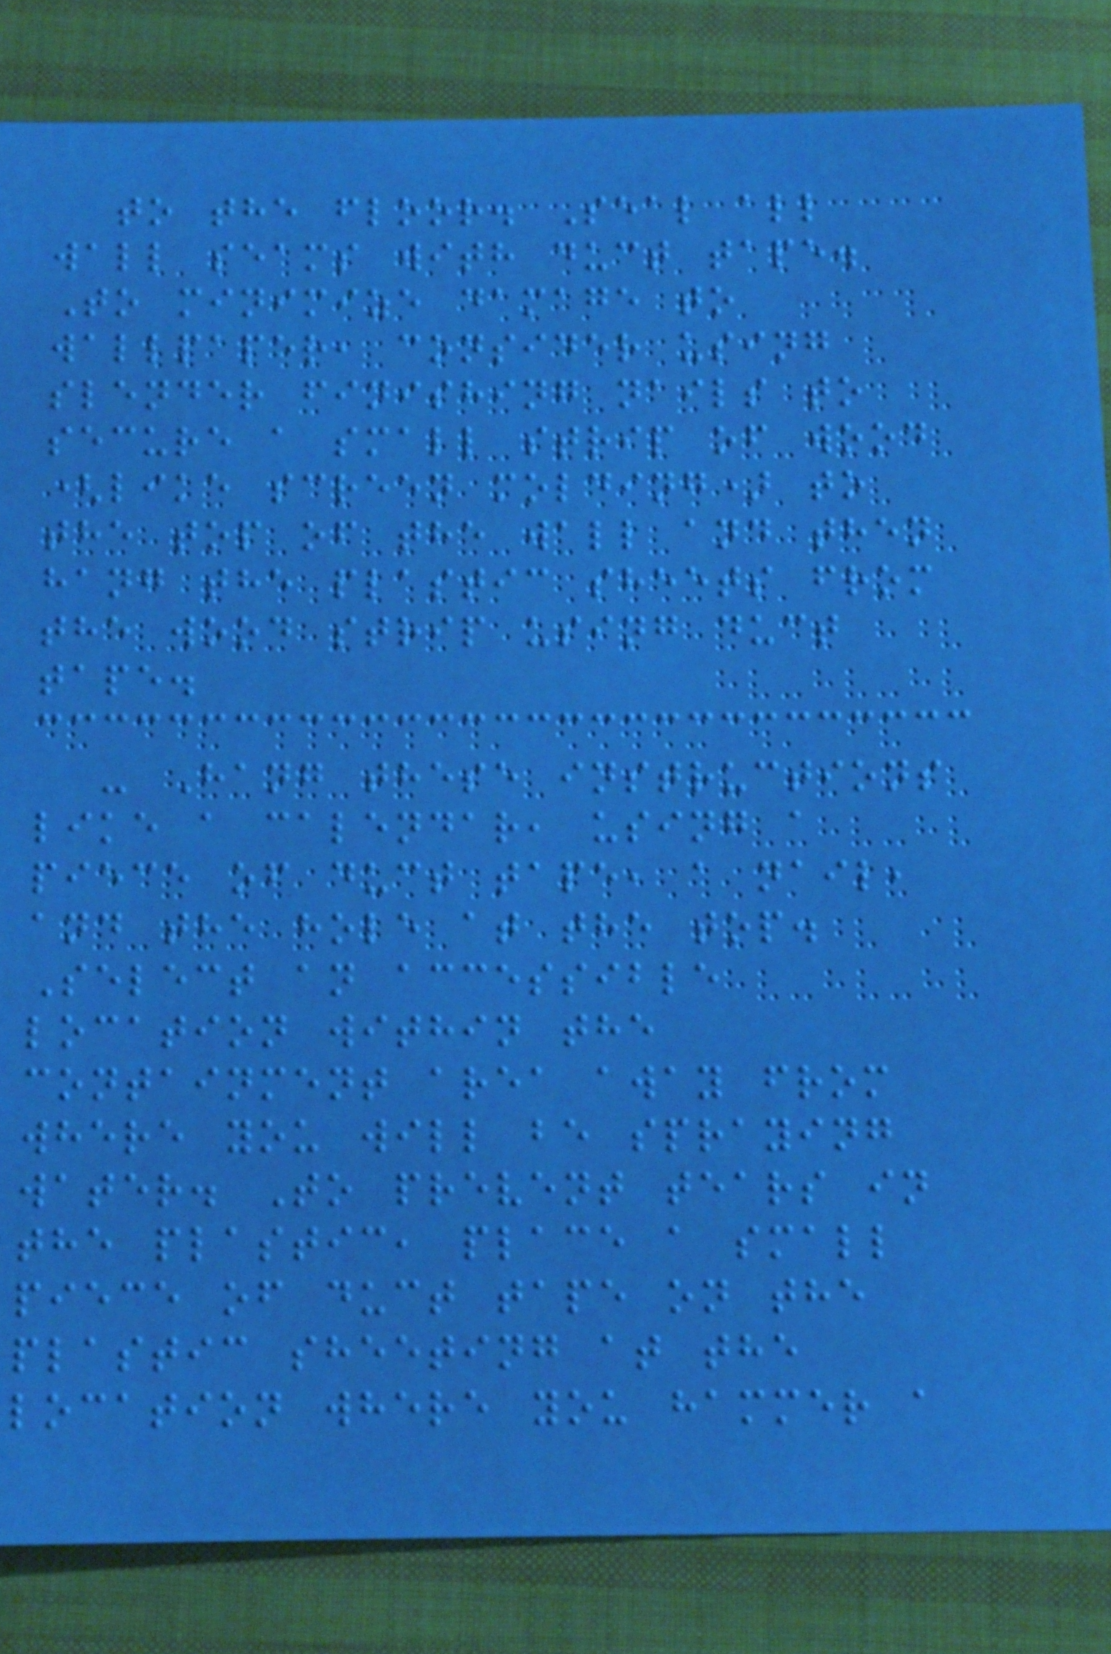to the floor. Seal all
wall seams with duct tape.
To minimize damage to
wallpaper, consider using
slender finishing nails to
secure a small strip of wood
(like screen molding) to
the top of the wall and then
hang the plastic sheets from
the wood strip using duct
tape.
- Hang these instructions
like a calendar, using a
piece of duct tape, a nail,
and the hole at the top.
Select an accessible
location within the
containment area away from
where you will be spraying
water. To prevent tears in
the plastic, place a small
piece of duct tape on the
plastic sheeting at the
location where you hammer a
